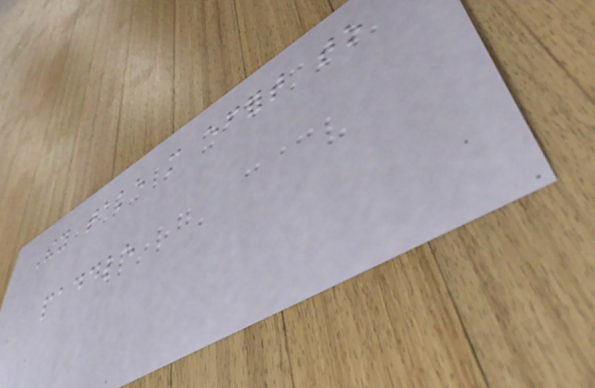They take more effort to
paddle
